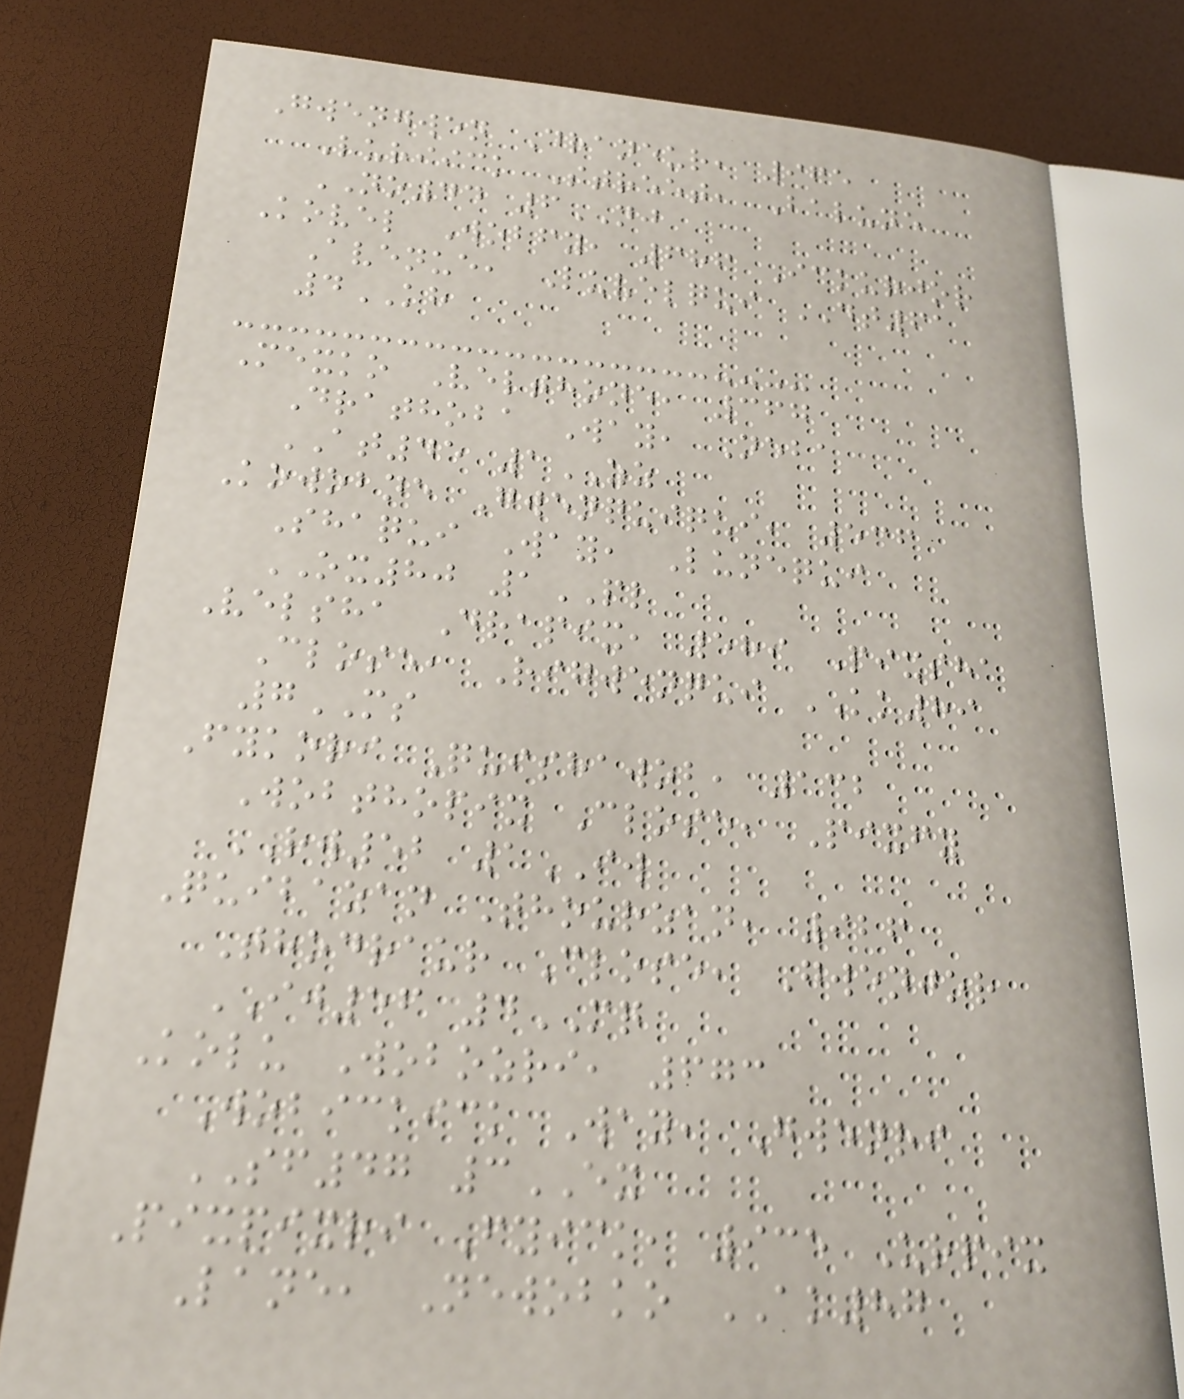Gwengwen Draneur, 965
Luriick Street, Balune
NO44 6NJ
Kovel Wobfy, 686 Ickurjor
Avenue, Luvelqui DT61
4KH
Mexko Velthone, 367
Drathoba Way, Neba
AT45 1ZZ
Kowobne Gwenquiqui, 536
Shaqui Way, Lunequi
OX80 1PL
Velsha Drapix, 589 Pixsha
Close, Rigwenqui KK89
7MS
Fykori Quishawob, 132
Wobthopix Close, Pixfy
RW52 1IW
Quibazan Thourzan, 926
Thodraur Close, Gwenjor
IJ56 4MQ
Kolu Wobozri, 673
Wobickick Way, Gwenri
SF47 3EX
Pixpixri Fyick, 935 Urpix
Lane, Newobko AK87
